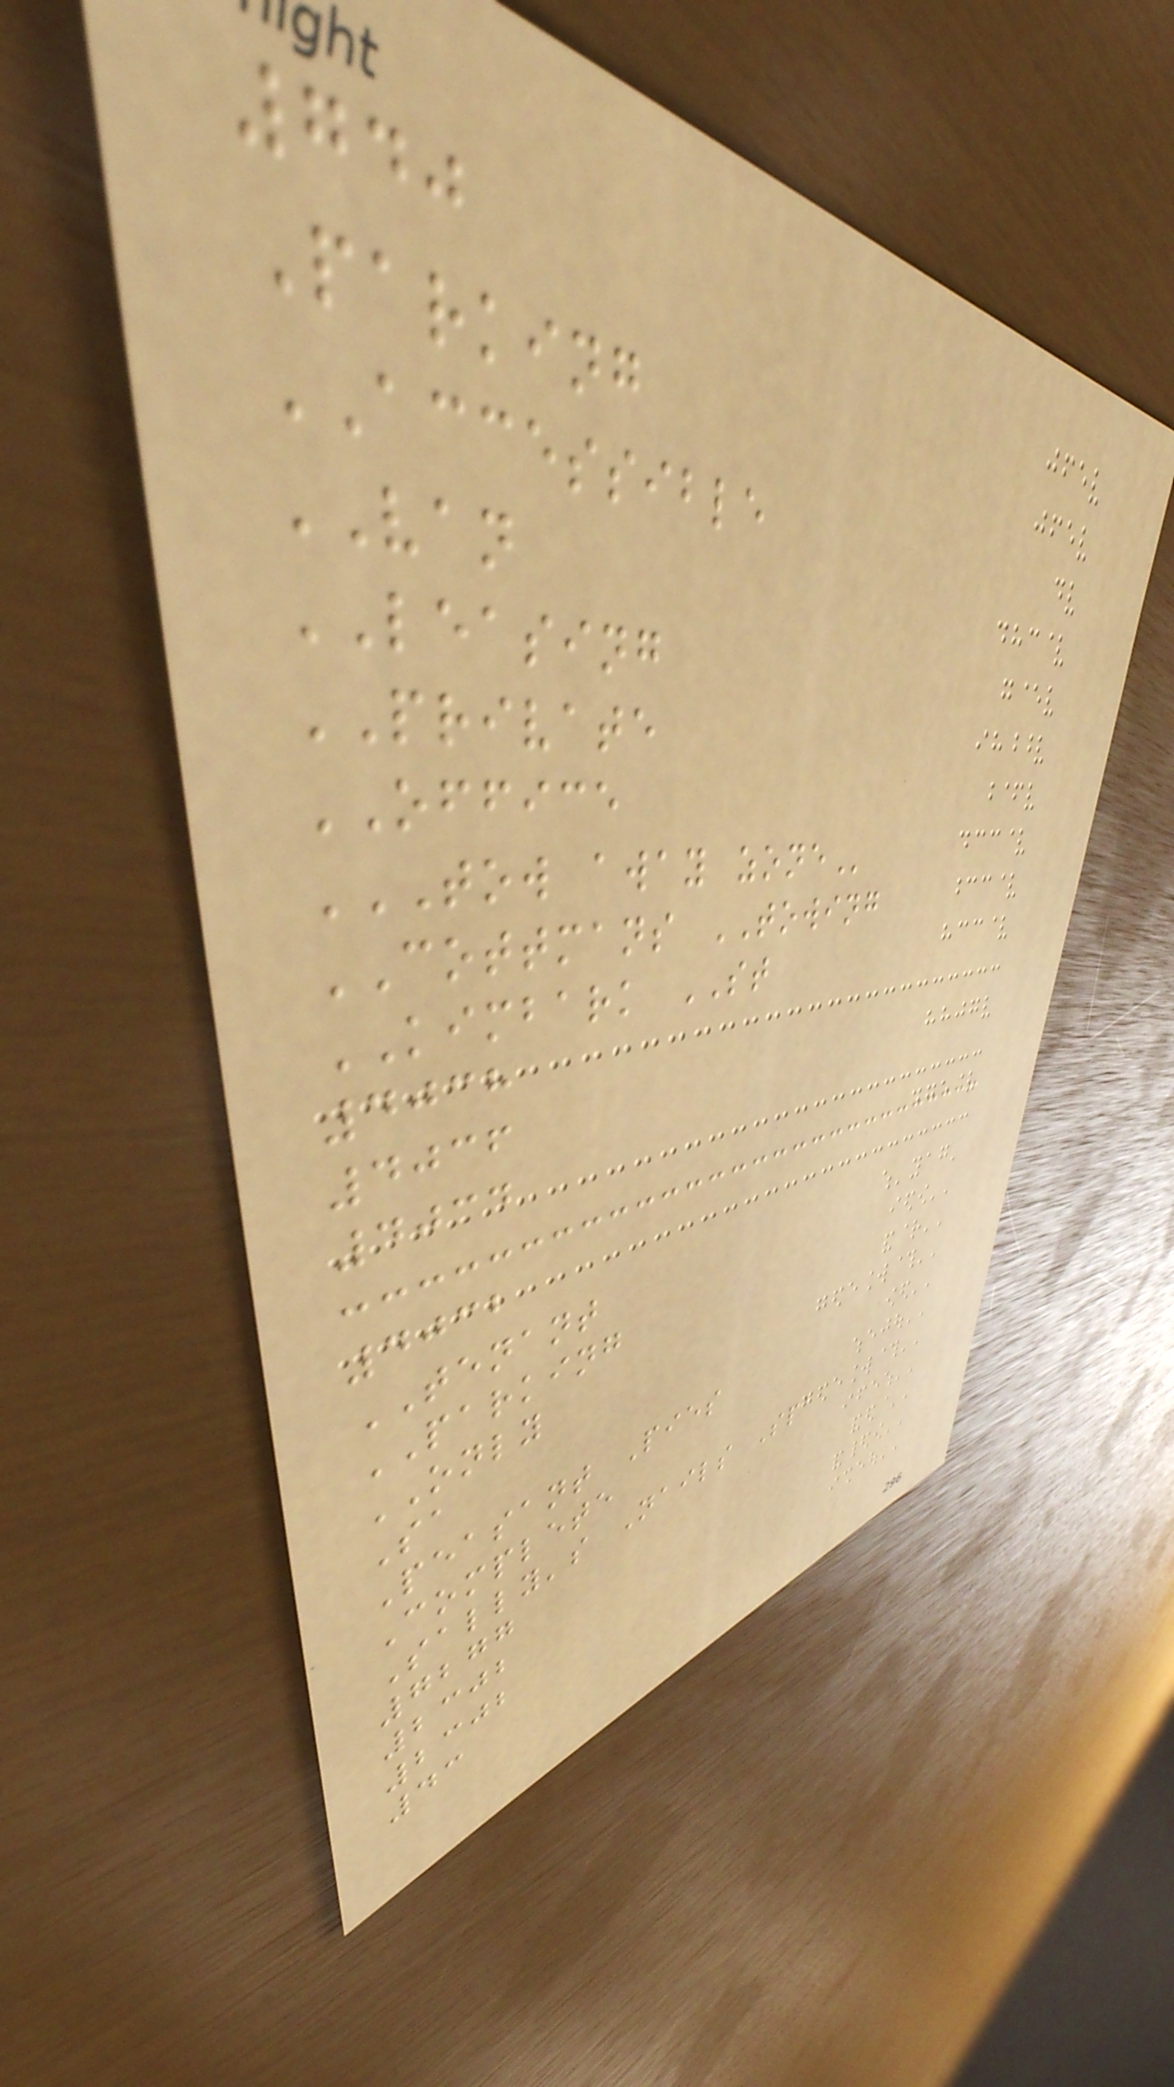740
Parking
ACCESSIBLE
VAN
LEASING
PRIVATE
OFFICE
TOW AWAY ZONE
COTTMANS TOWING
KIMBARK ST
4038
4036
4034
4032
TENANT
PARKING
ONLY
Sa
Peasant Pies
Complete
Sally's Nails Spa
7277
2302
2302
43
